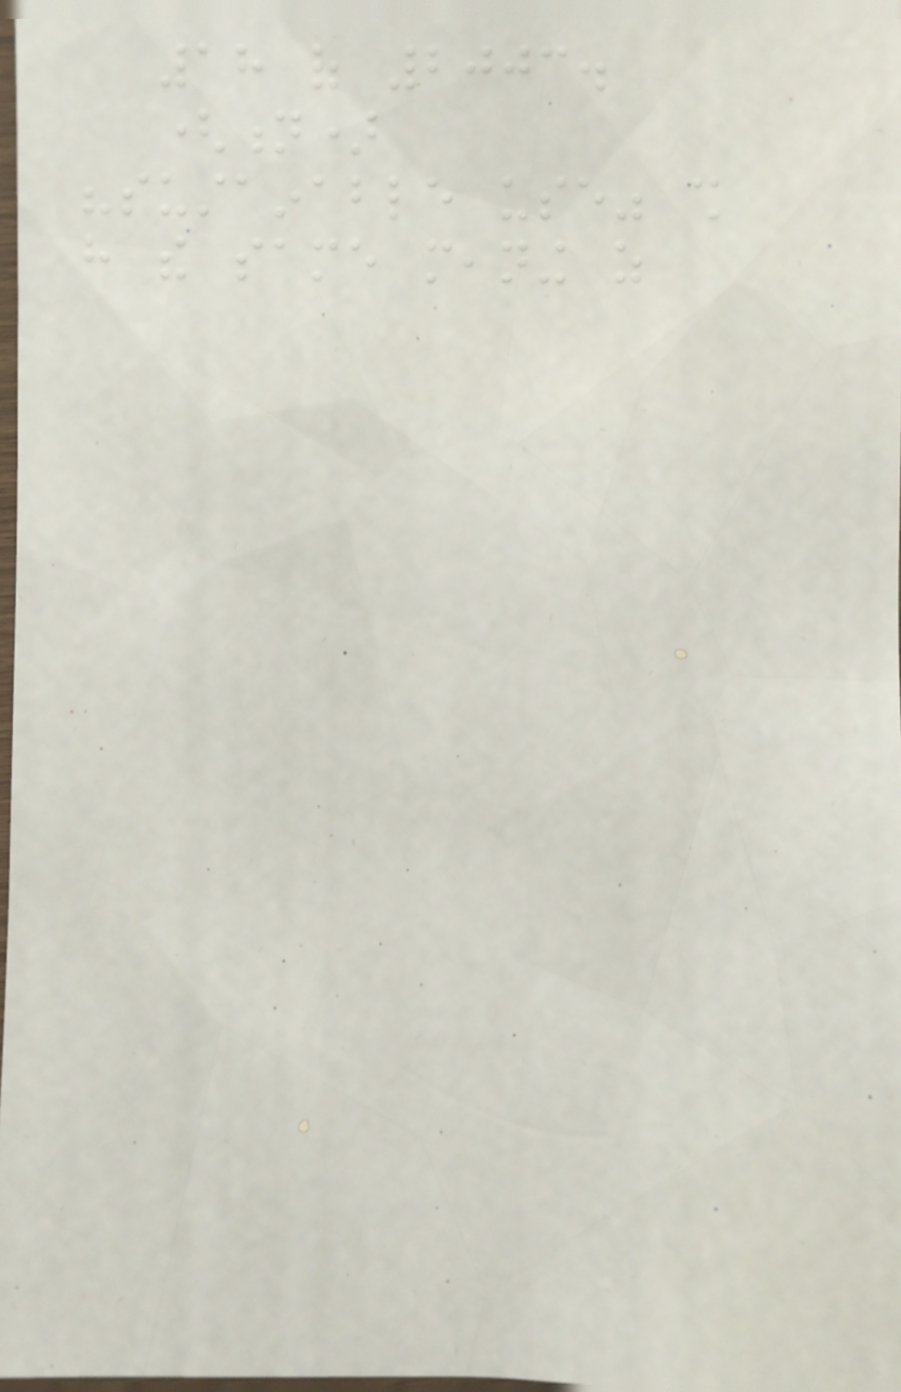18 of 2003.
(n)
"sustainable use" shall
have the same meaning as
